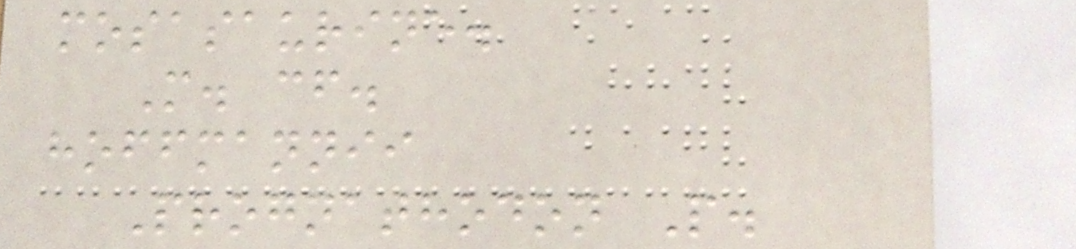mosasaurine.
M. cf.
hoffmannii
Prognathodon P.
